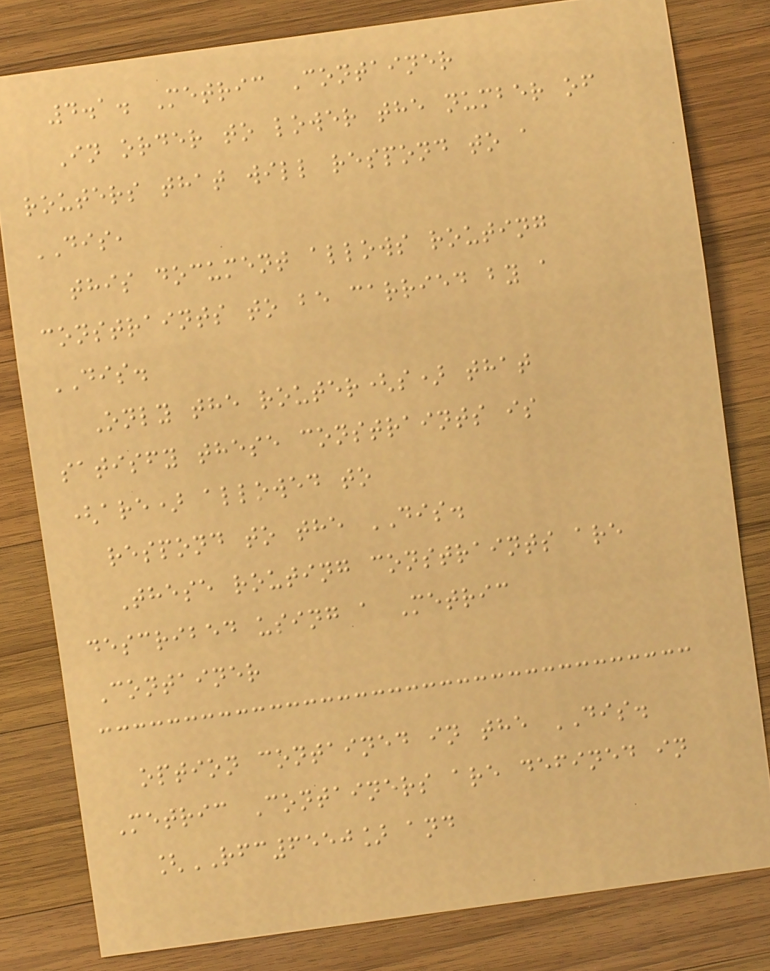4.1. Metric Container
In order to lower the number of
routers that will respond to a
DIS,
this document allows routing
constraints to be carried by a
DIS.
Only the router(s) that
satisfy these constraints is
(are) allowed to
respond to the DIS.
These routing constraints are
described using a Metric
Container
option contained in the DIS.
Metric Containers are defined in
[RFC6550] and
